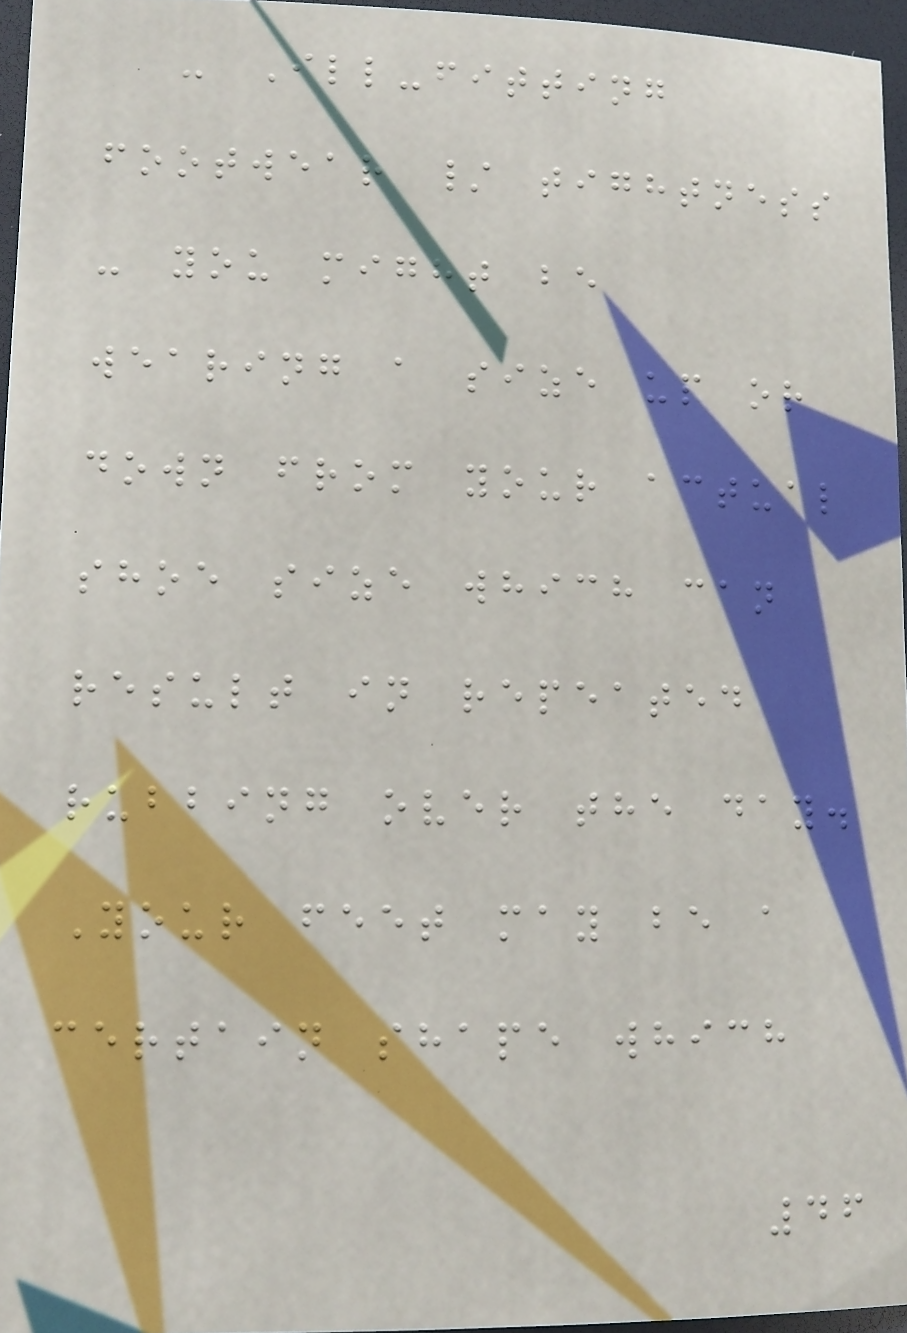- Ill-fitting
footwear / tightness
- you might be
wearing a size up or
down from your actual
shoe size which can
result in repeated
rubbing over the day.
Your feet may be a
certain shape which
46
